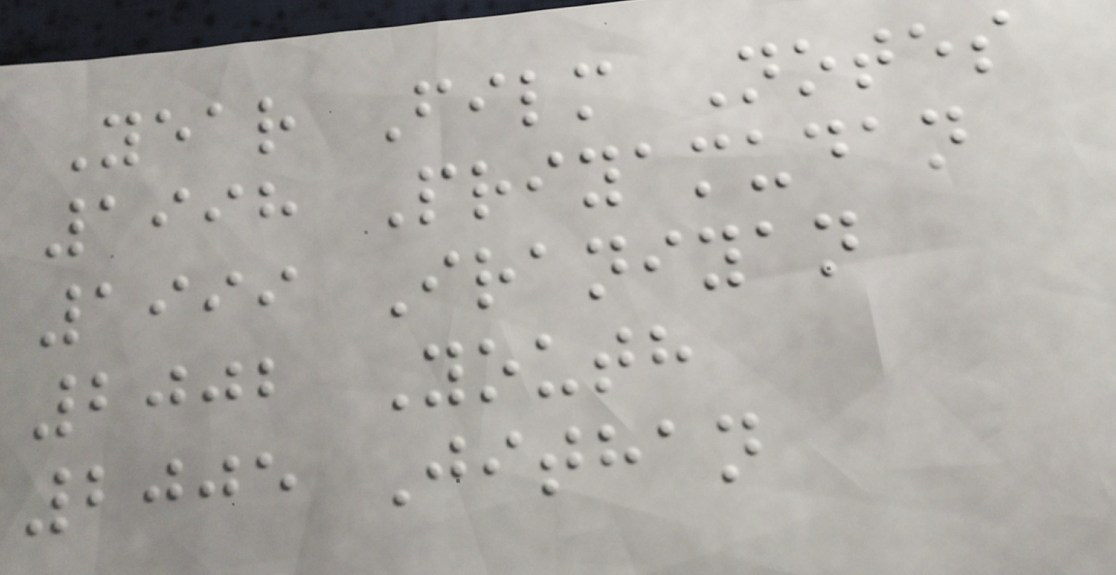Year Film Notes
1998 Priyamudan
1999 Iraniyan
2002 Youth
2005 Jithan
